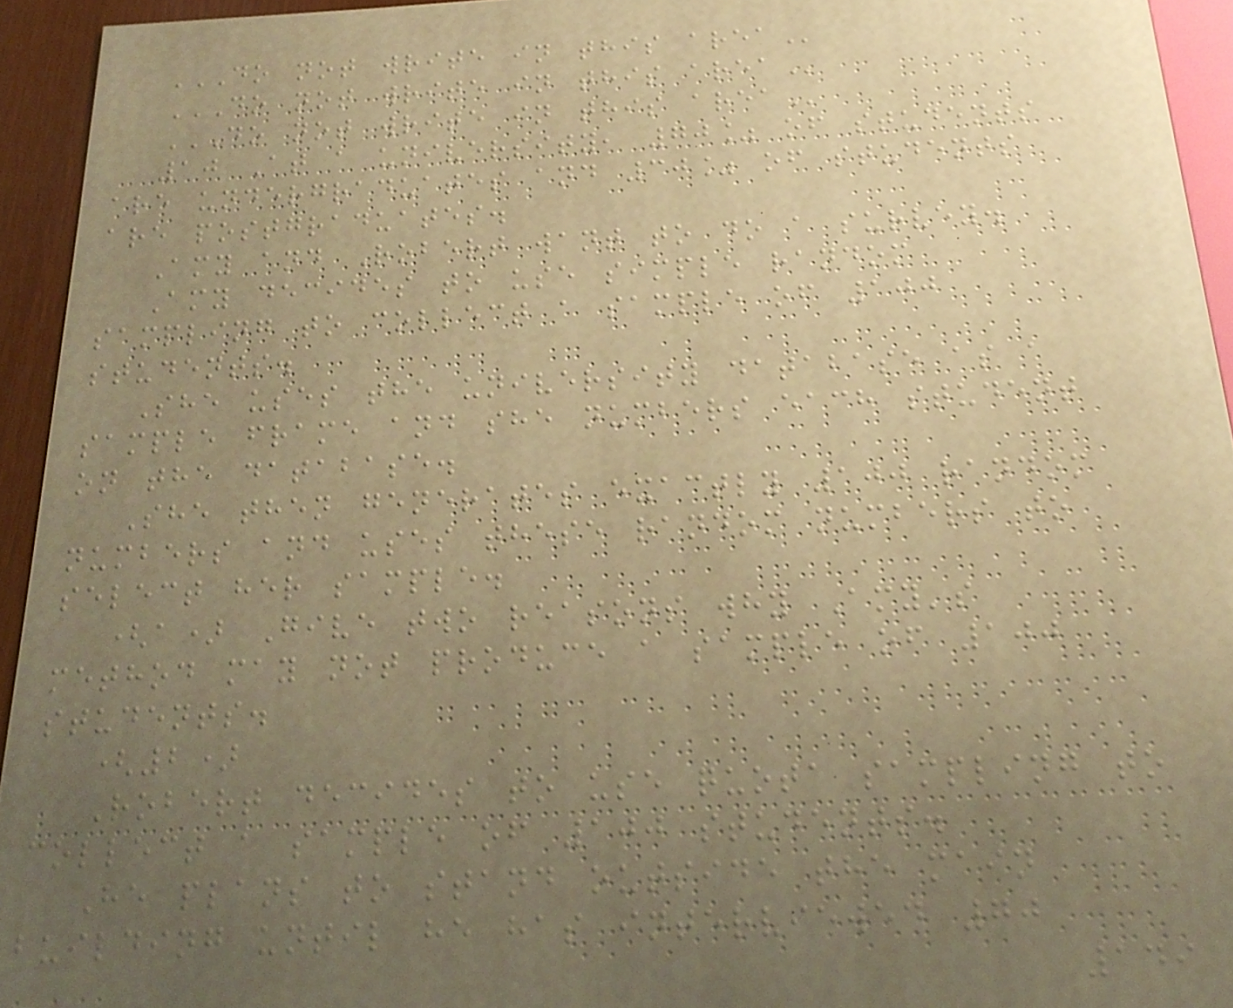DO NOT WRITE IN THIS AREA
DO NOT WRITE IN THIS AREA
DO NOT WRITE IN THIS AREA
10 At a university, 70% of students
are undergraduates and 30% of students
are postgraduates.
Amy and Robert want to do a survey.
Amy decides to use simple random
sampling to collect a sample of 100
students.
She uses the university database as a
sample frame and she numbers each student
on the database.
She then generates exactly 100 random
numbers and uses these random numbers to
select her sample.
(a) Give two reasons why Amy's
method may not produce a sample of 100
students.
(2)
Robert decides to use quota sampling to
collect a sample of 100 students.
He plans to stand outside the main
building until he has interviewed 70
149
